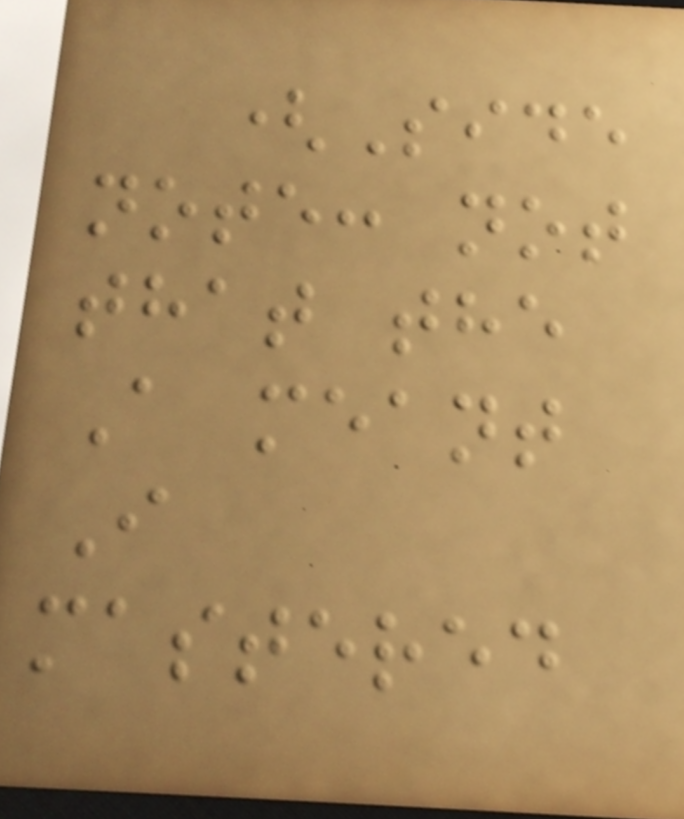(Side
note: not
that the
A meant
I
mastered
